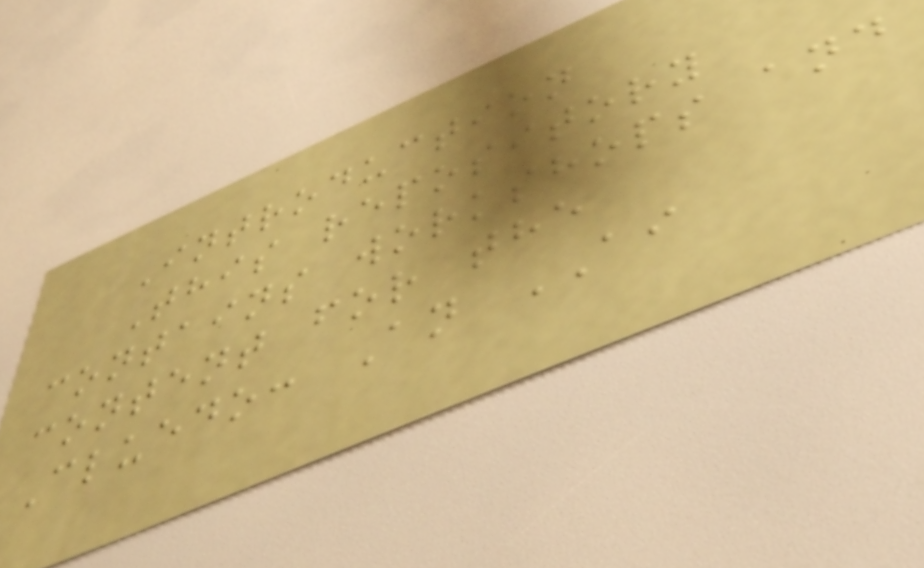Introduction
This repository
contains workshops and
content for the
Cluedo: An AI
